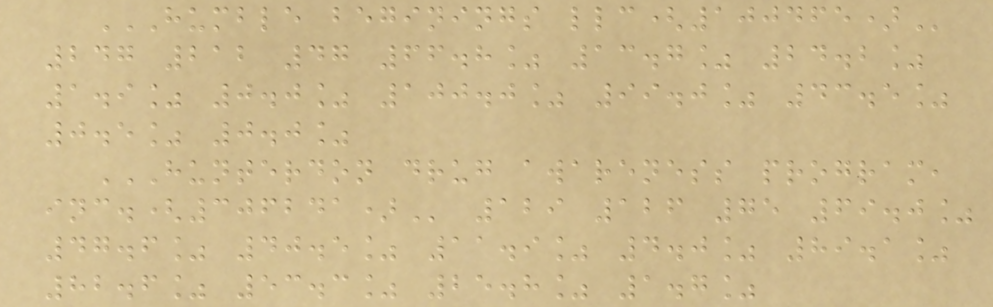HUMBLE BEGININGS LLC(100465)
247 212 47 66.8% 13.7% 24.2%
1.9% 0.0% 100.0% 99.0% 43.5%
0.5% 0.0%
HUNTERDON DRUG AWARENESS PROGRAM,
INC.(306241) 129 126 75 69.0%
47.6% 40.5% 11.9% 4.0% 89.1%
82.6% 53.3% 25.8% 1.7%
